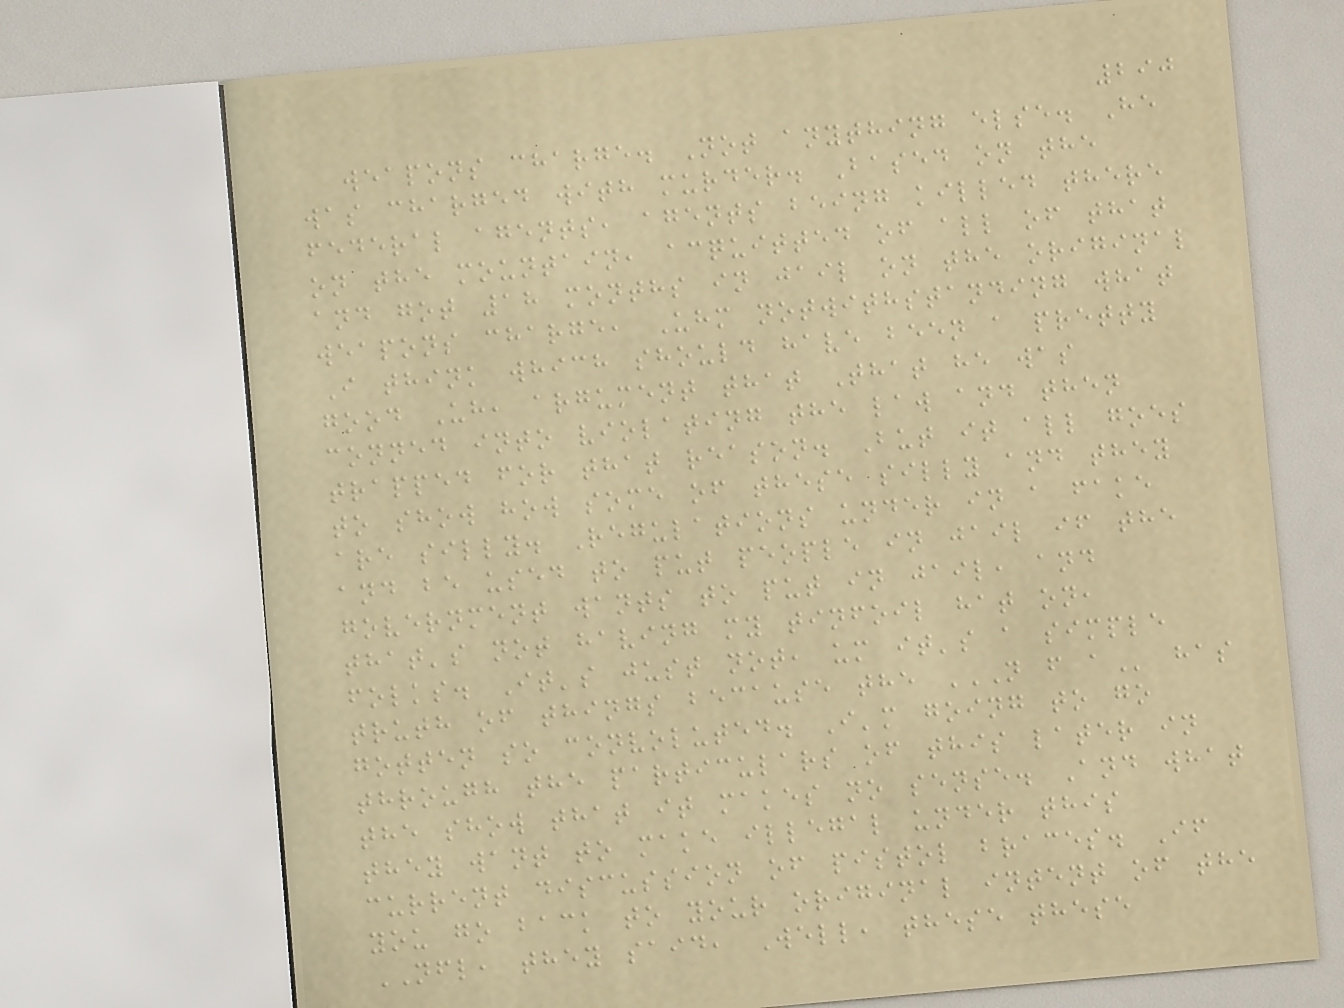290
weapons charge. Not anything else. He
was charged with murder. Based on the
federal agents, agents being killed there
on the mountain, acquitted of all of that
and got 18 months in jail on the original
weapons charge, Uhm notwithstanding what
I think which should have been a pretty
good Uh, argument that That he was
conned into violating the law and then
trapped for that reason. But it all goes
to show how some of these silly and they
are silly. Regulations under in a fake
and be used to put people in jail if the
government wants to put in jail, and
that's not having my tinfoil hat on,
folks. It's just not, um it's a simple
truth of things because the N F A has
gotten so convoluted. I'm going to go
through the particulars of this later in
the show that it makes no sense. And what
they want to make illegal under this
current discussion of pistol braces. If
you go back to your original intent of the
NFL, they said, Well, these these
